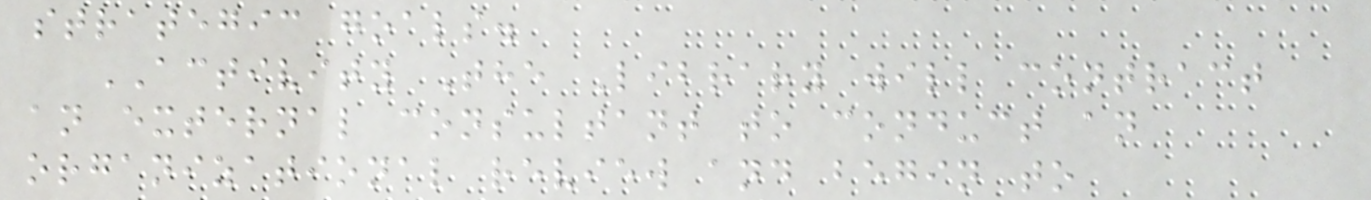strategic goals.
ACTIVITY The Library will contract
an external consultant to conduct an
organizational review and begin to
